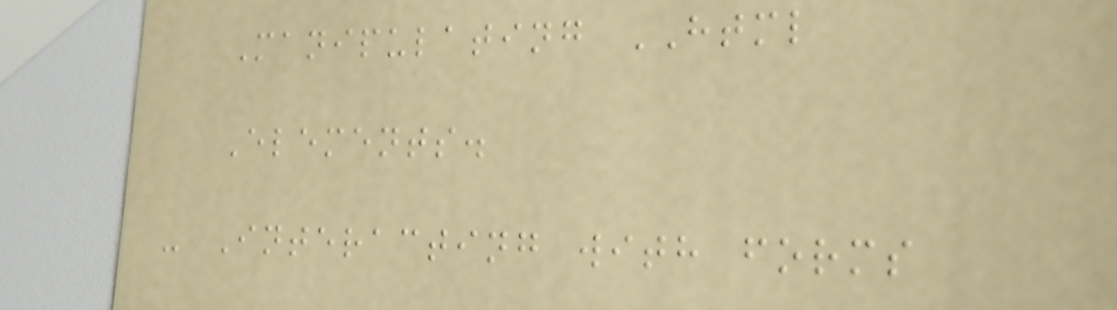Manipulating HTML
Elements.
- Interacting with forms
